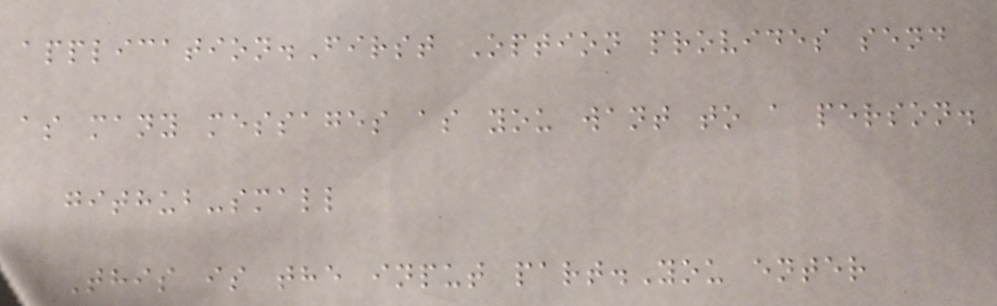application.First Option provides send
as many messages as you want to a person.
github-small
This is the input part.You enter
